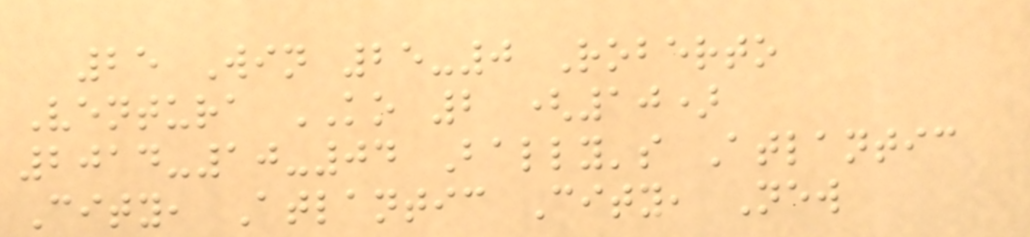25 Win 25-0 Roberto
Ventura KO 2 (10)
2014-10-04 Bally's Atlantic
City, Atlantic City, New
